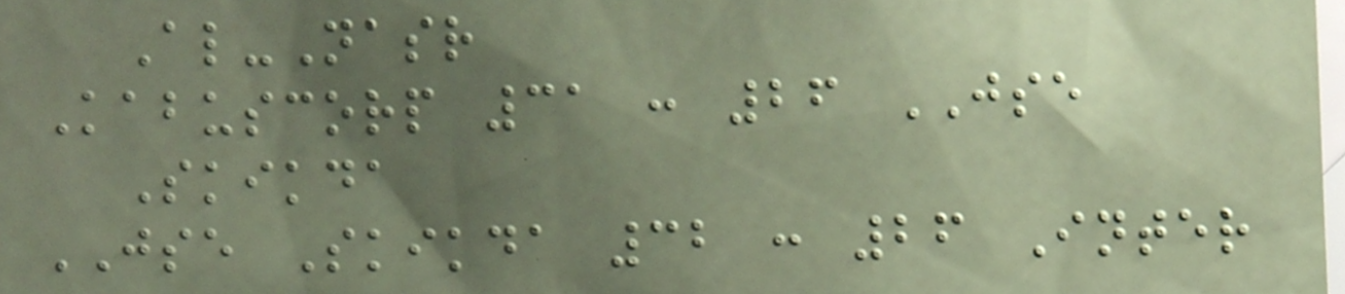Al-Nasr
Kabuscorp 31 : 26 JSE
Skikda
JSE Skikda 32 : 26 Inter
